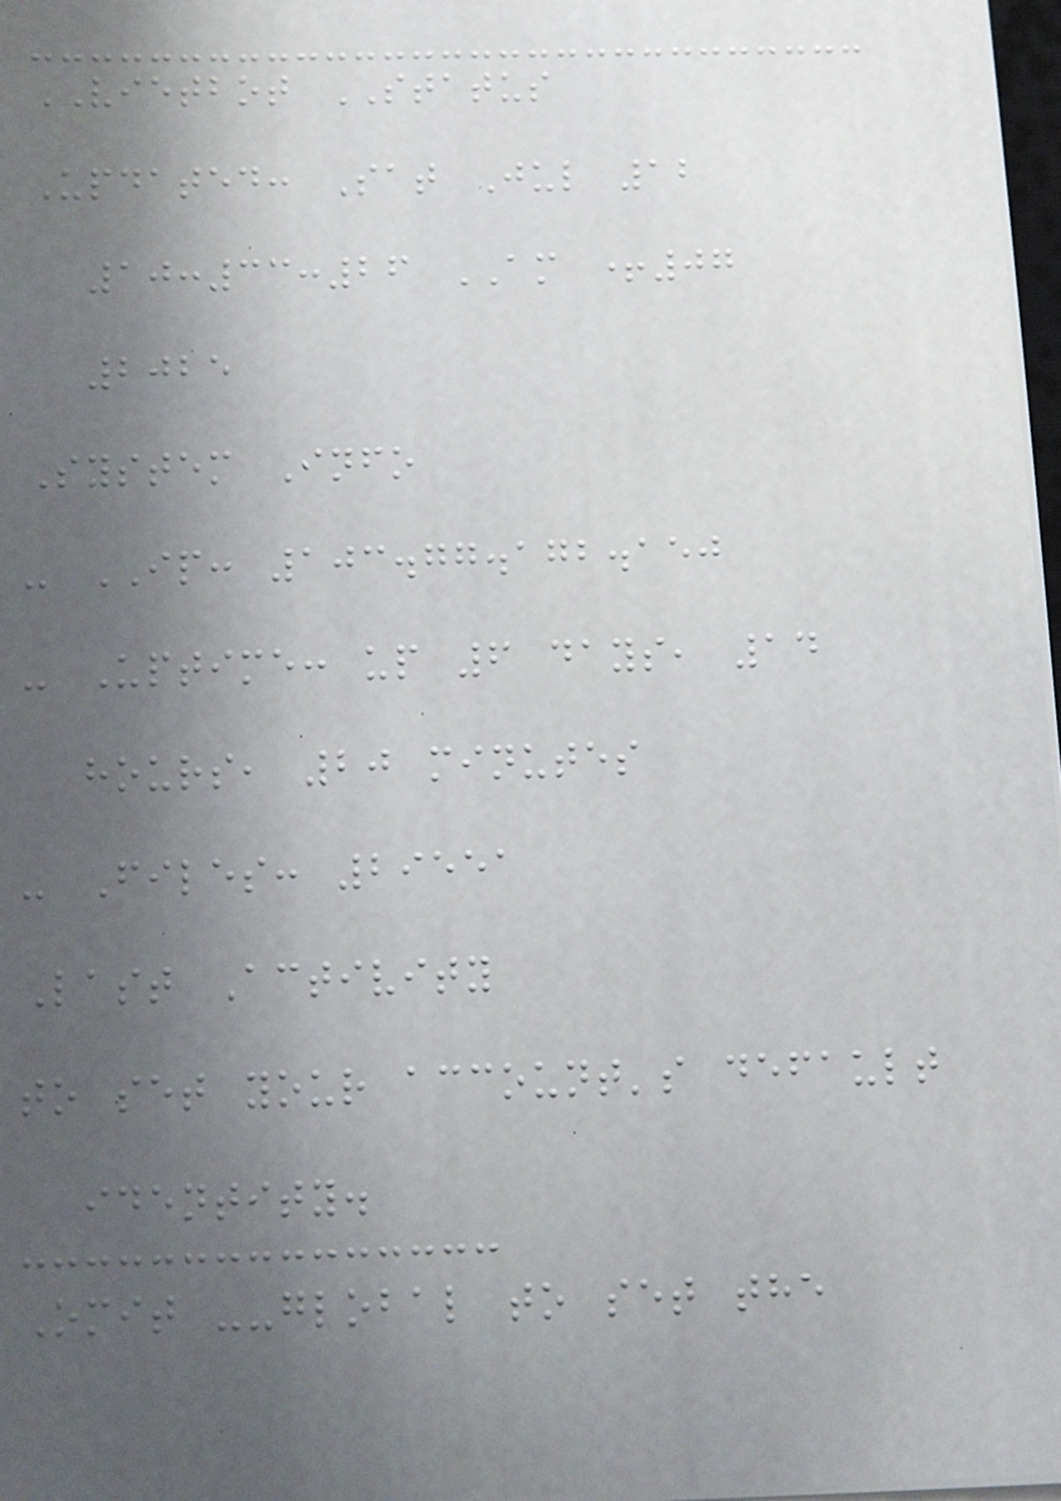VIETBOT STATUS
Updated: Sat Jul 12
10:33:26 AM +07
2025
System Info
- IP: 103.77.172.150
- Uptime: up 6 days, 14
hours, 20 minutes
- Files: 29551
Last Activity
to set your account's default
identity.
Omit --global to set the
